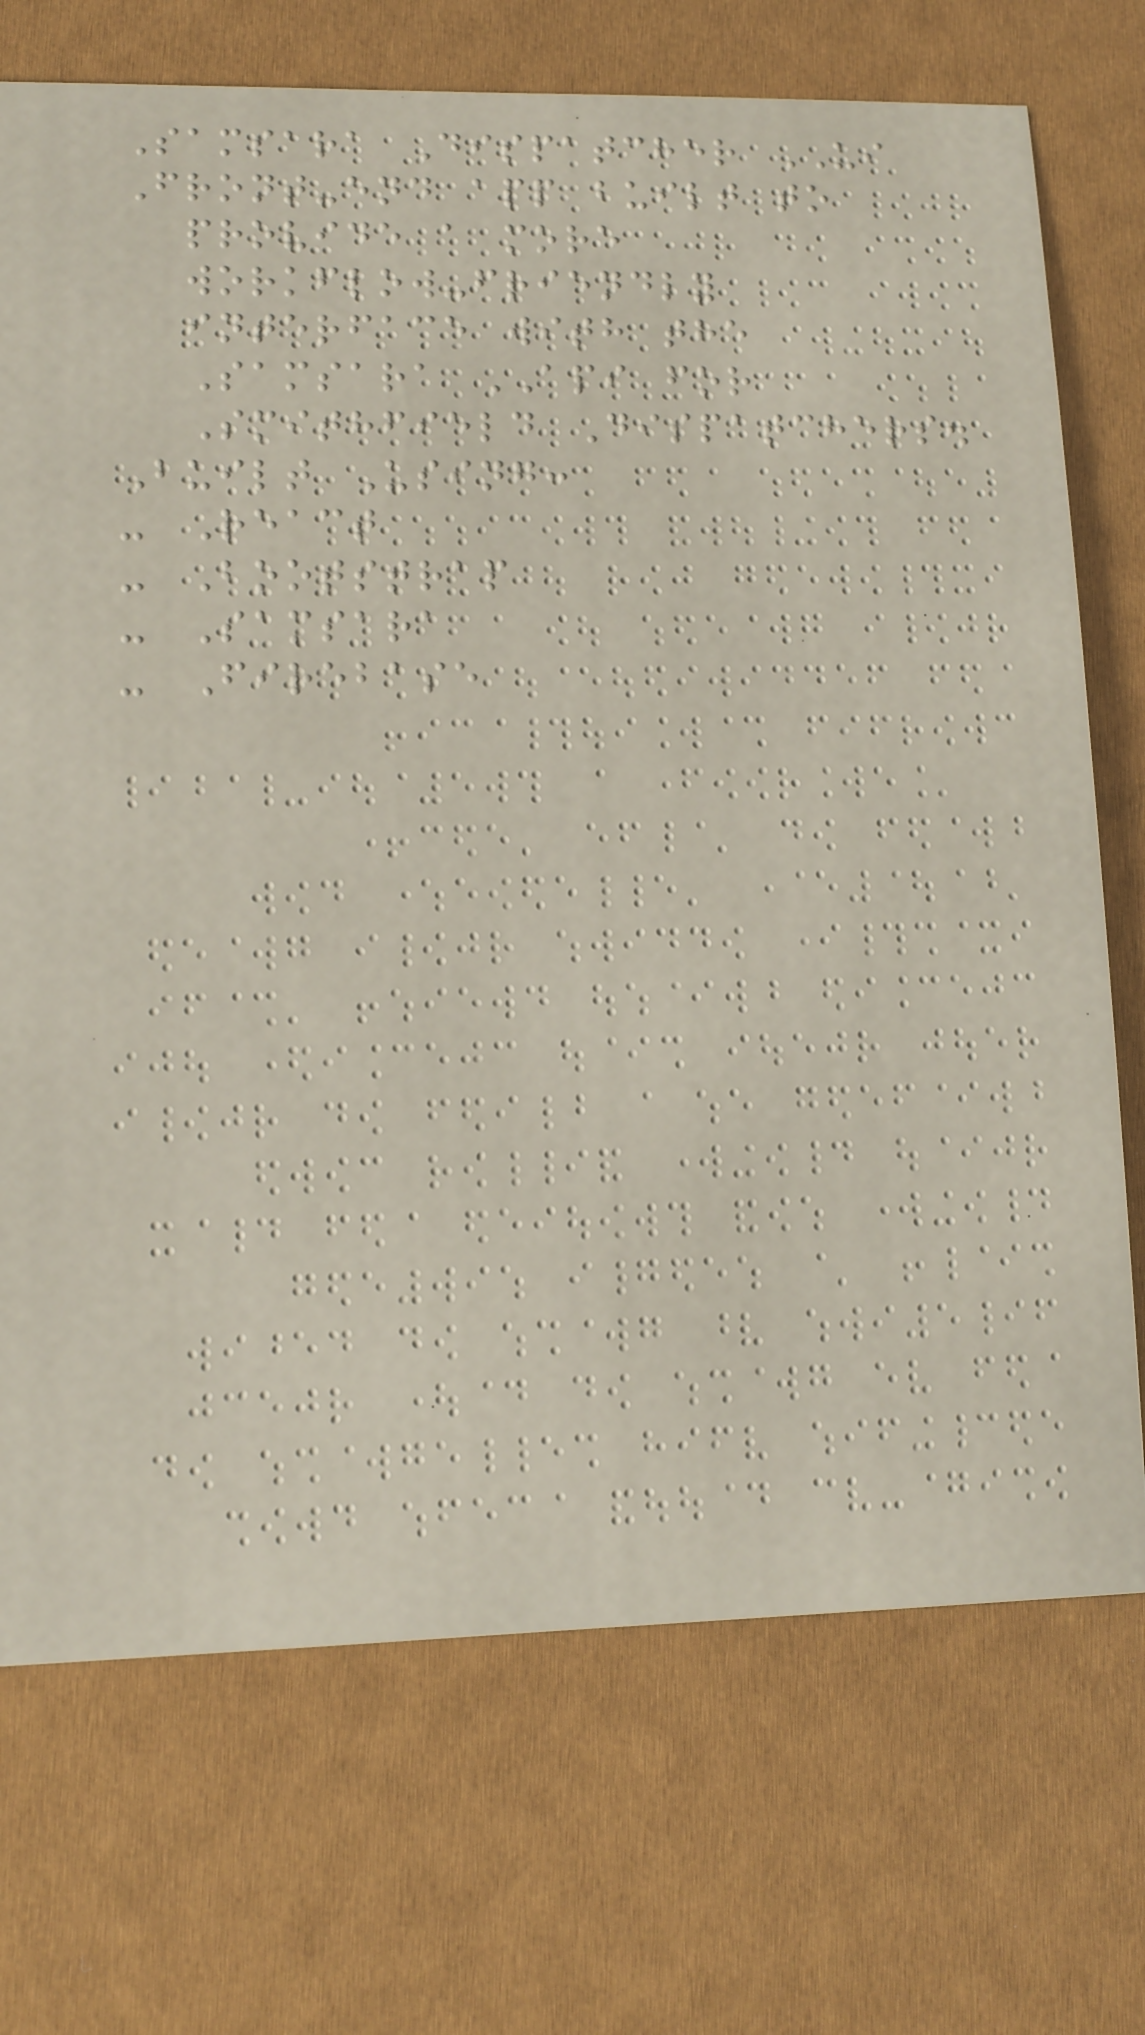Samsara Dispatcher UI
Front-end app built to
provide a more
workflow-friendly
interface with the
Samsara API for
Smithfield Dispatchers.
Built Using:
- React
- Bootstrap
- Samsara
- Firebase
